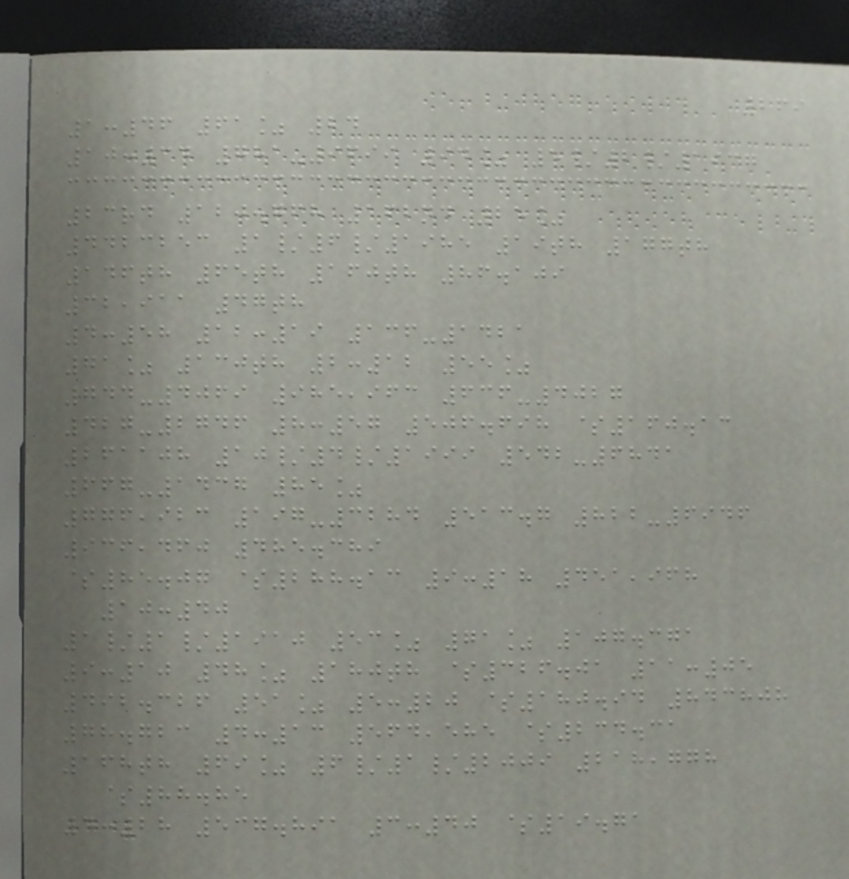269
1:46 61% 24
10:34 781-9699 94% 5/2/1937
23rd 120.768 162nd 25%
4423253 1/6/1985 19th 177th
146th 65th 160th 86.109
32,911 47th
4:58 12:19 136-1421
71% 130th 2:12 55%
744-4069 985,963 636-4027
427-2746 8:57 506.698 $160.13
261108 10/4/1999 542-6841
667-1437 85%
776,923 197-3284 513.7 822-6946
936,460 485.389
$85.07 $288.13 9:18 451,968
10:40
1/1/1910 53% 71% 107.371
9:10 48% 180th $326.01 11:05
492.326 51% 5:20 $180.94 843808
78.723 4:13 564,585 $234.31
168th 69% 6/1/2009 218,778
$88.85
4:28 537.891 3:40 $19.71
